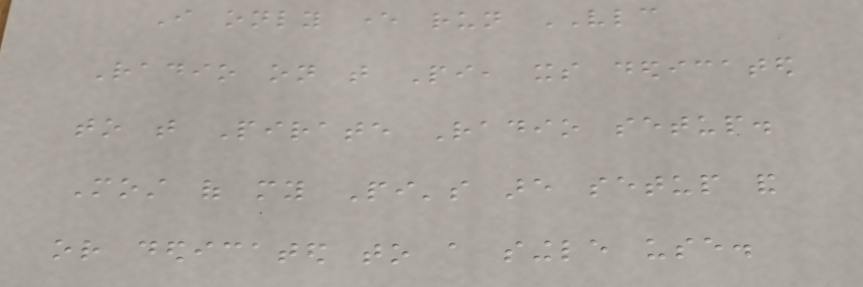I only ever run VLC
Radio on that Pi, its dedicated
to that Pirate Radio setup.
Most of my Pi's are setup and
or dedicated to a single use.
